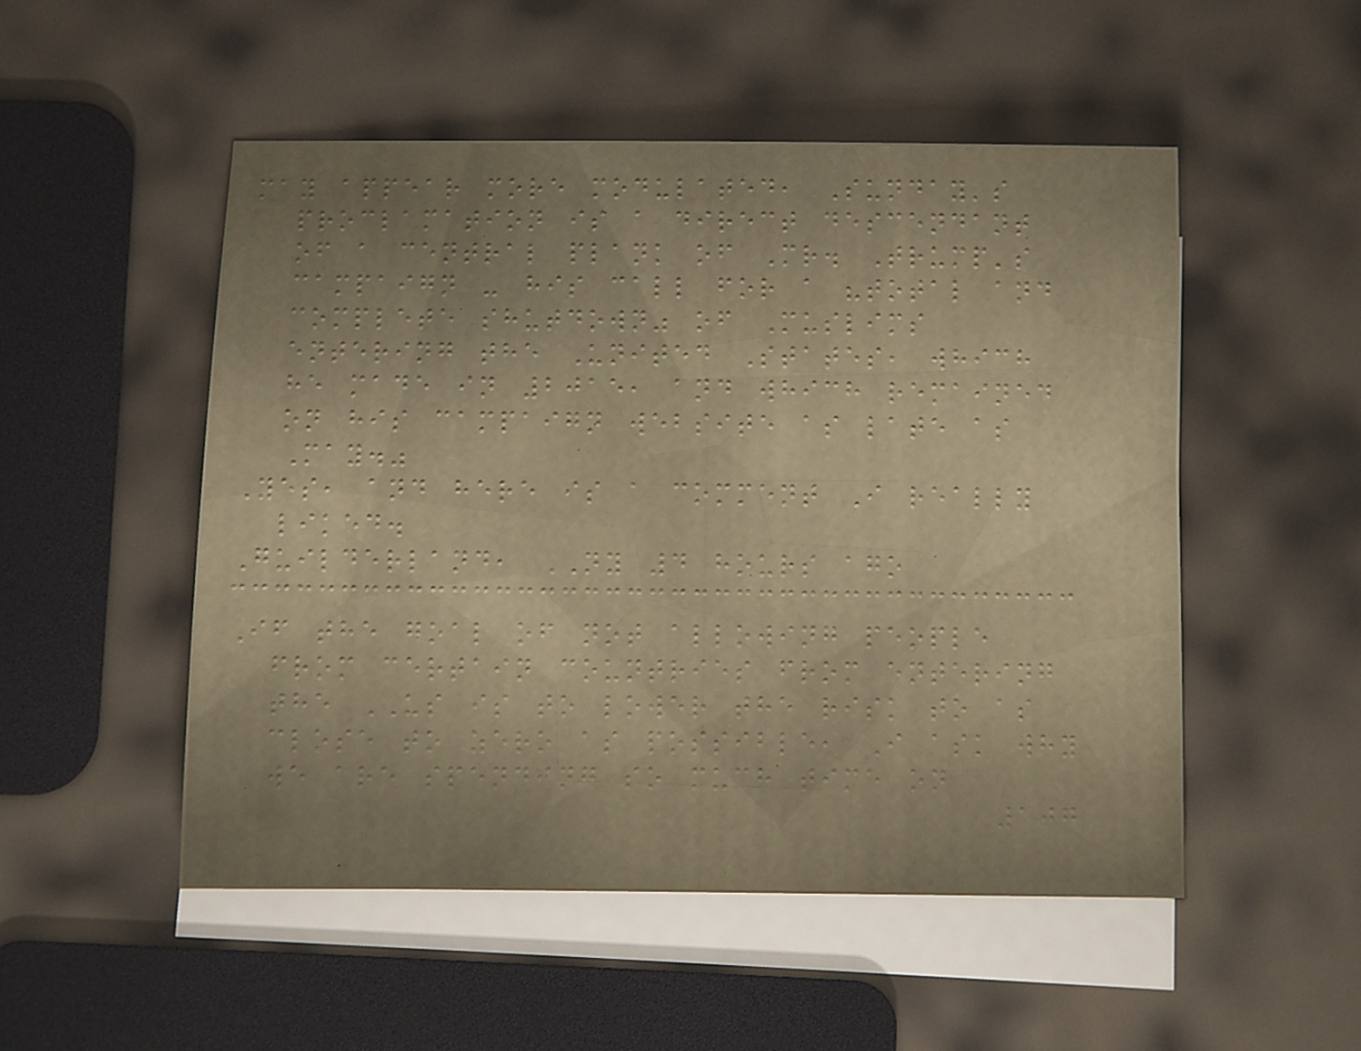may appear more modulated, Sunday's
proclamation is a direct descendant
of a central plank of Mr. Trump's
campaign - his call for a "total and
complete shutdown" of Muslims
entering the United States, which
he made in 2015, and which remained
on his campaign website as late as
May."
Yes, and here is a comment I really
liked.
Guilderland, NY 4 hours ago
If the goal of not allowing people
from certain countries from entering
the US is to lower the risk to as
close to zero as possible, I ask why
we are spending so much time on
107
